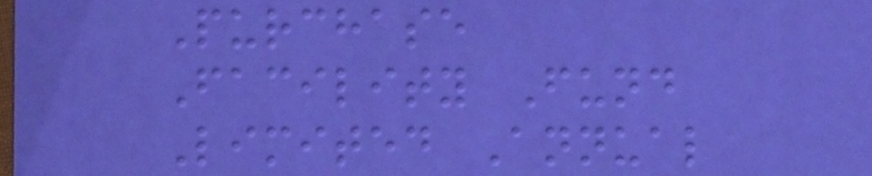Purchase
Facility Fund
Limited Annual
